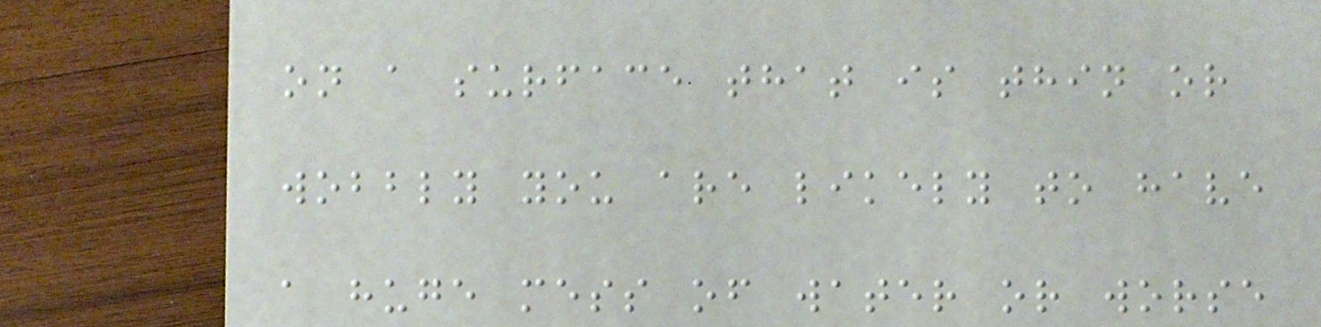on a surface that is thin or
wobbly you are likely to have
a huge mess of water or worse
